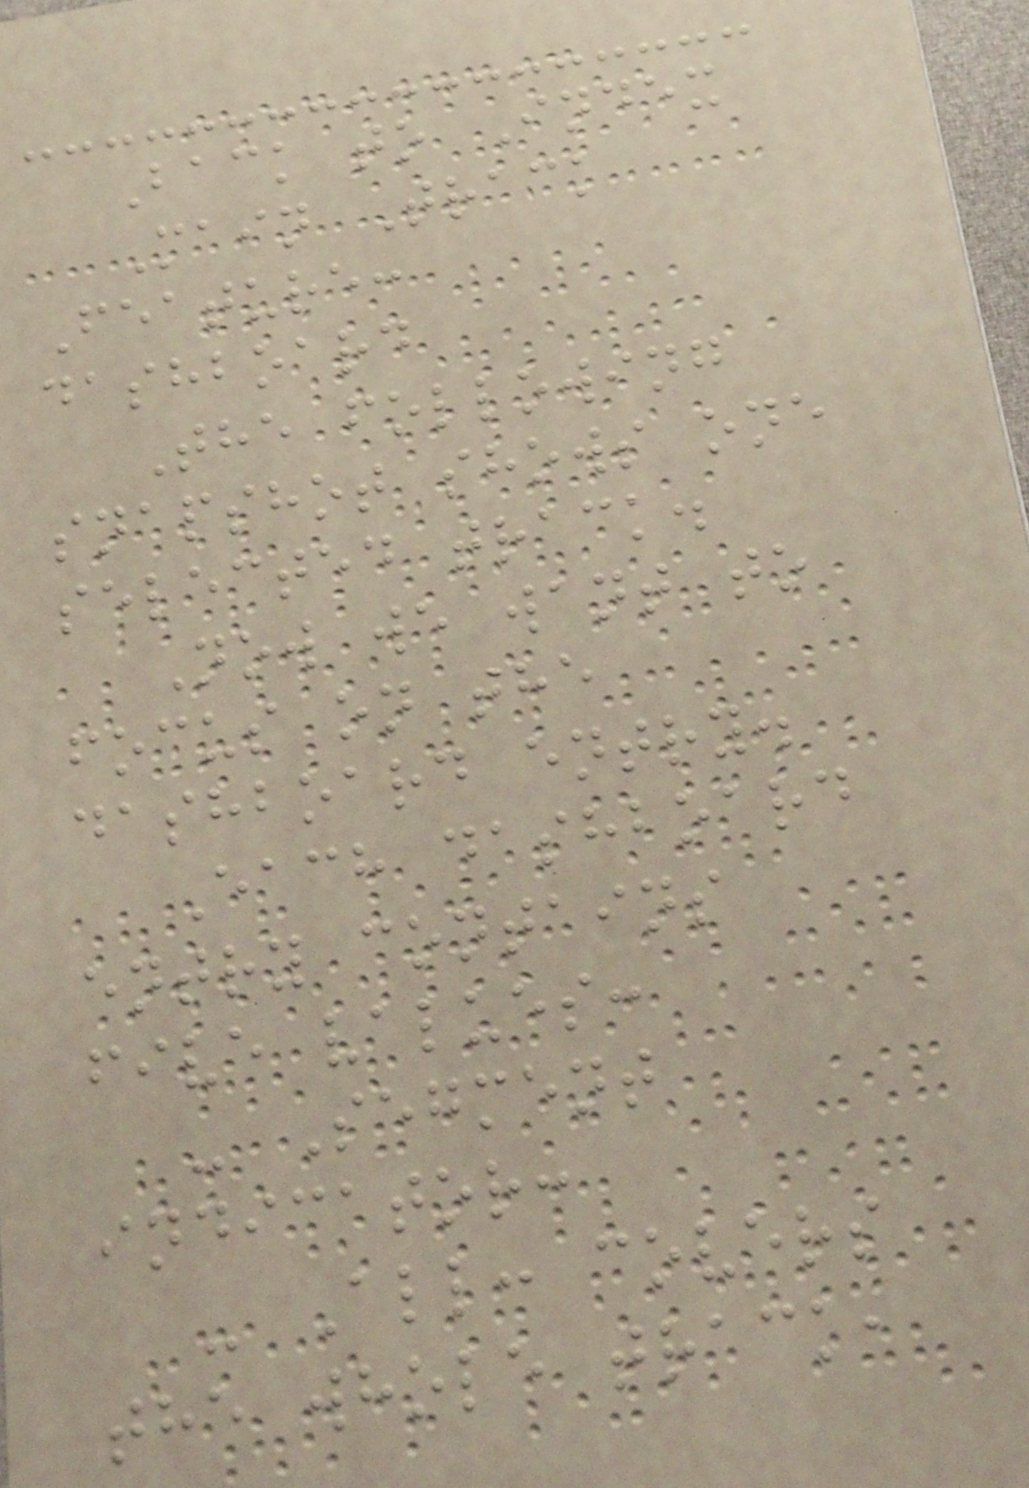Back to Index
Main Track
Feature:
dashboard
The following
snapshot shows one
selected track.
Now we want to
focus on the
dashboard entry.
Each dashboard
entry contains
five values:
- Segment
indicator:
- All: covers
the whole track,
